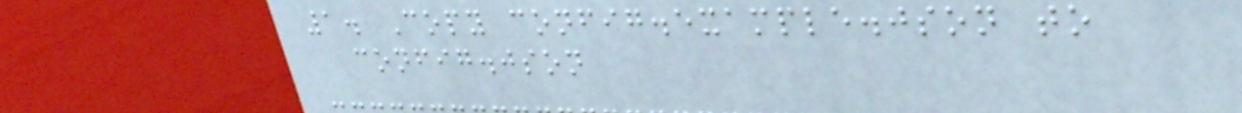1. Copy config.example.json to
config.json
